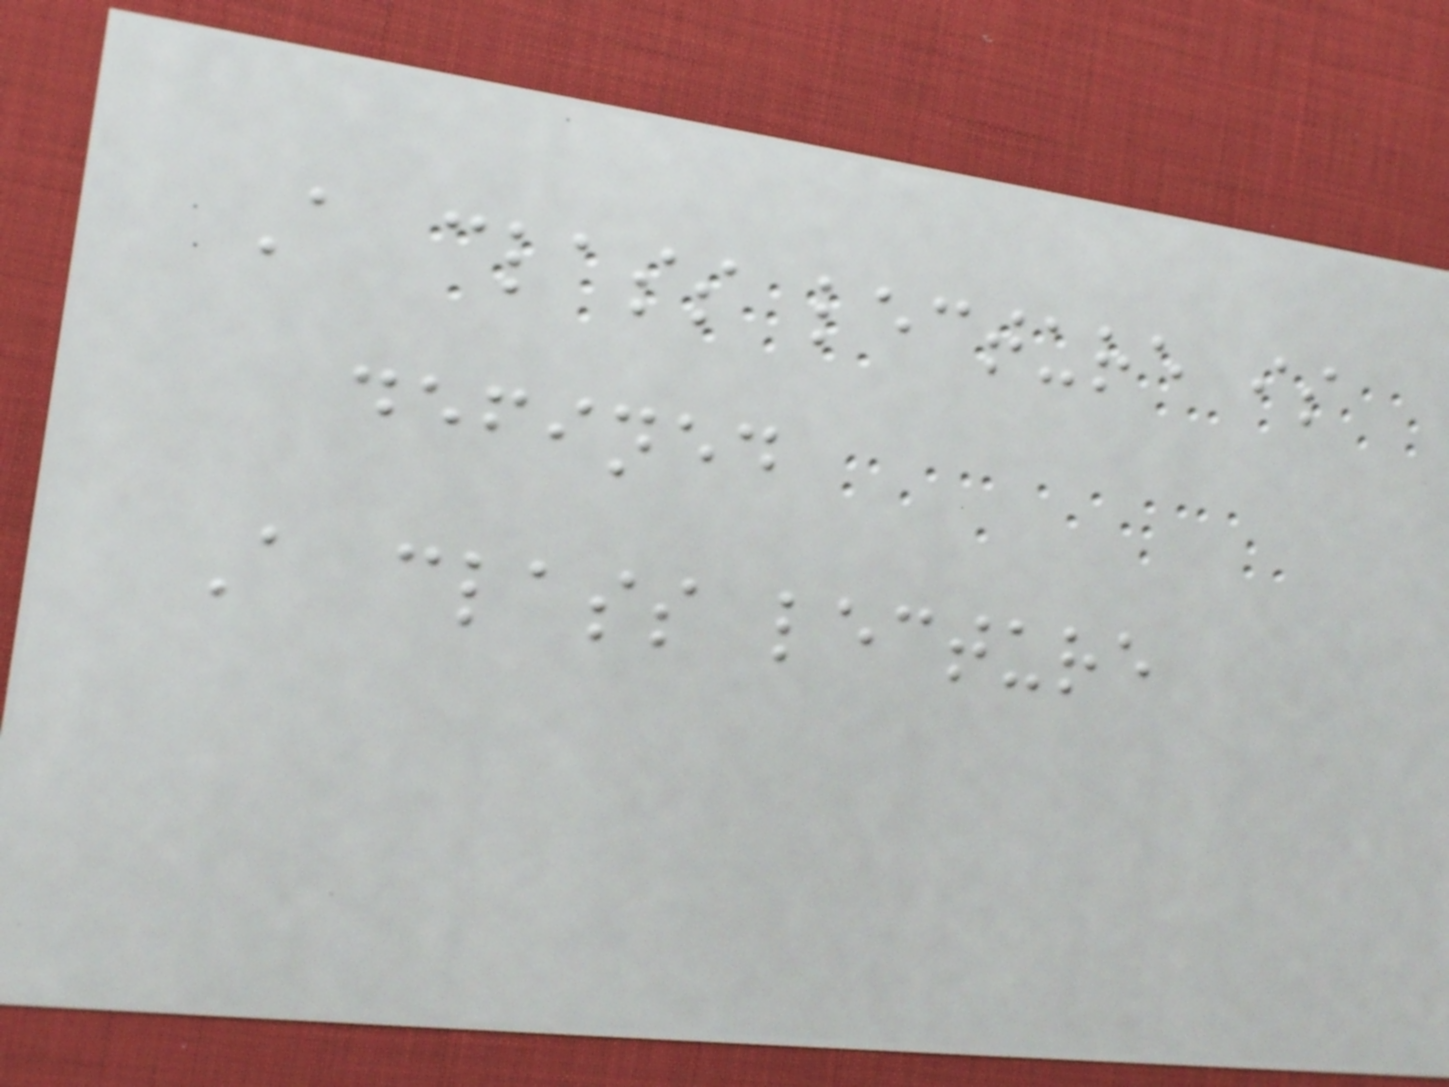A class lecture is
defined
A class lecture
